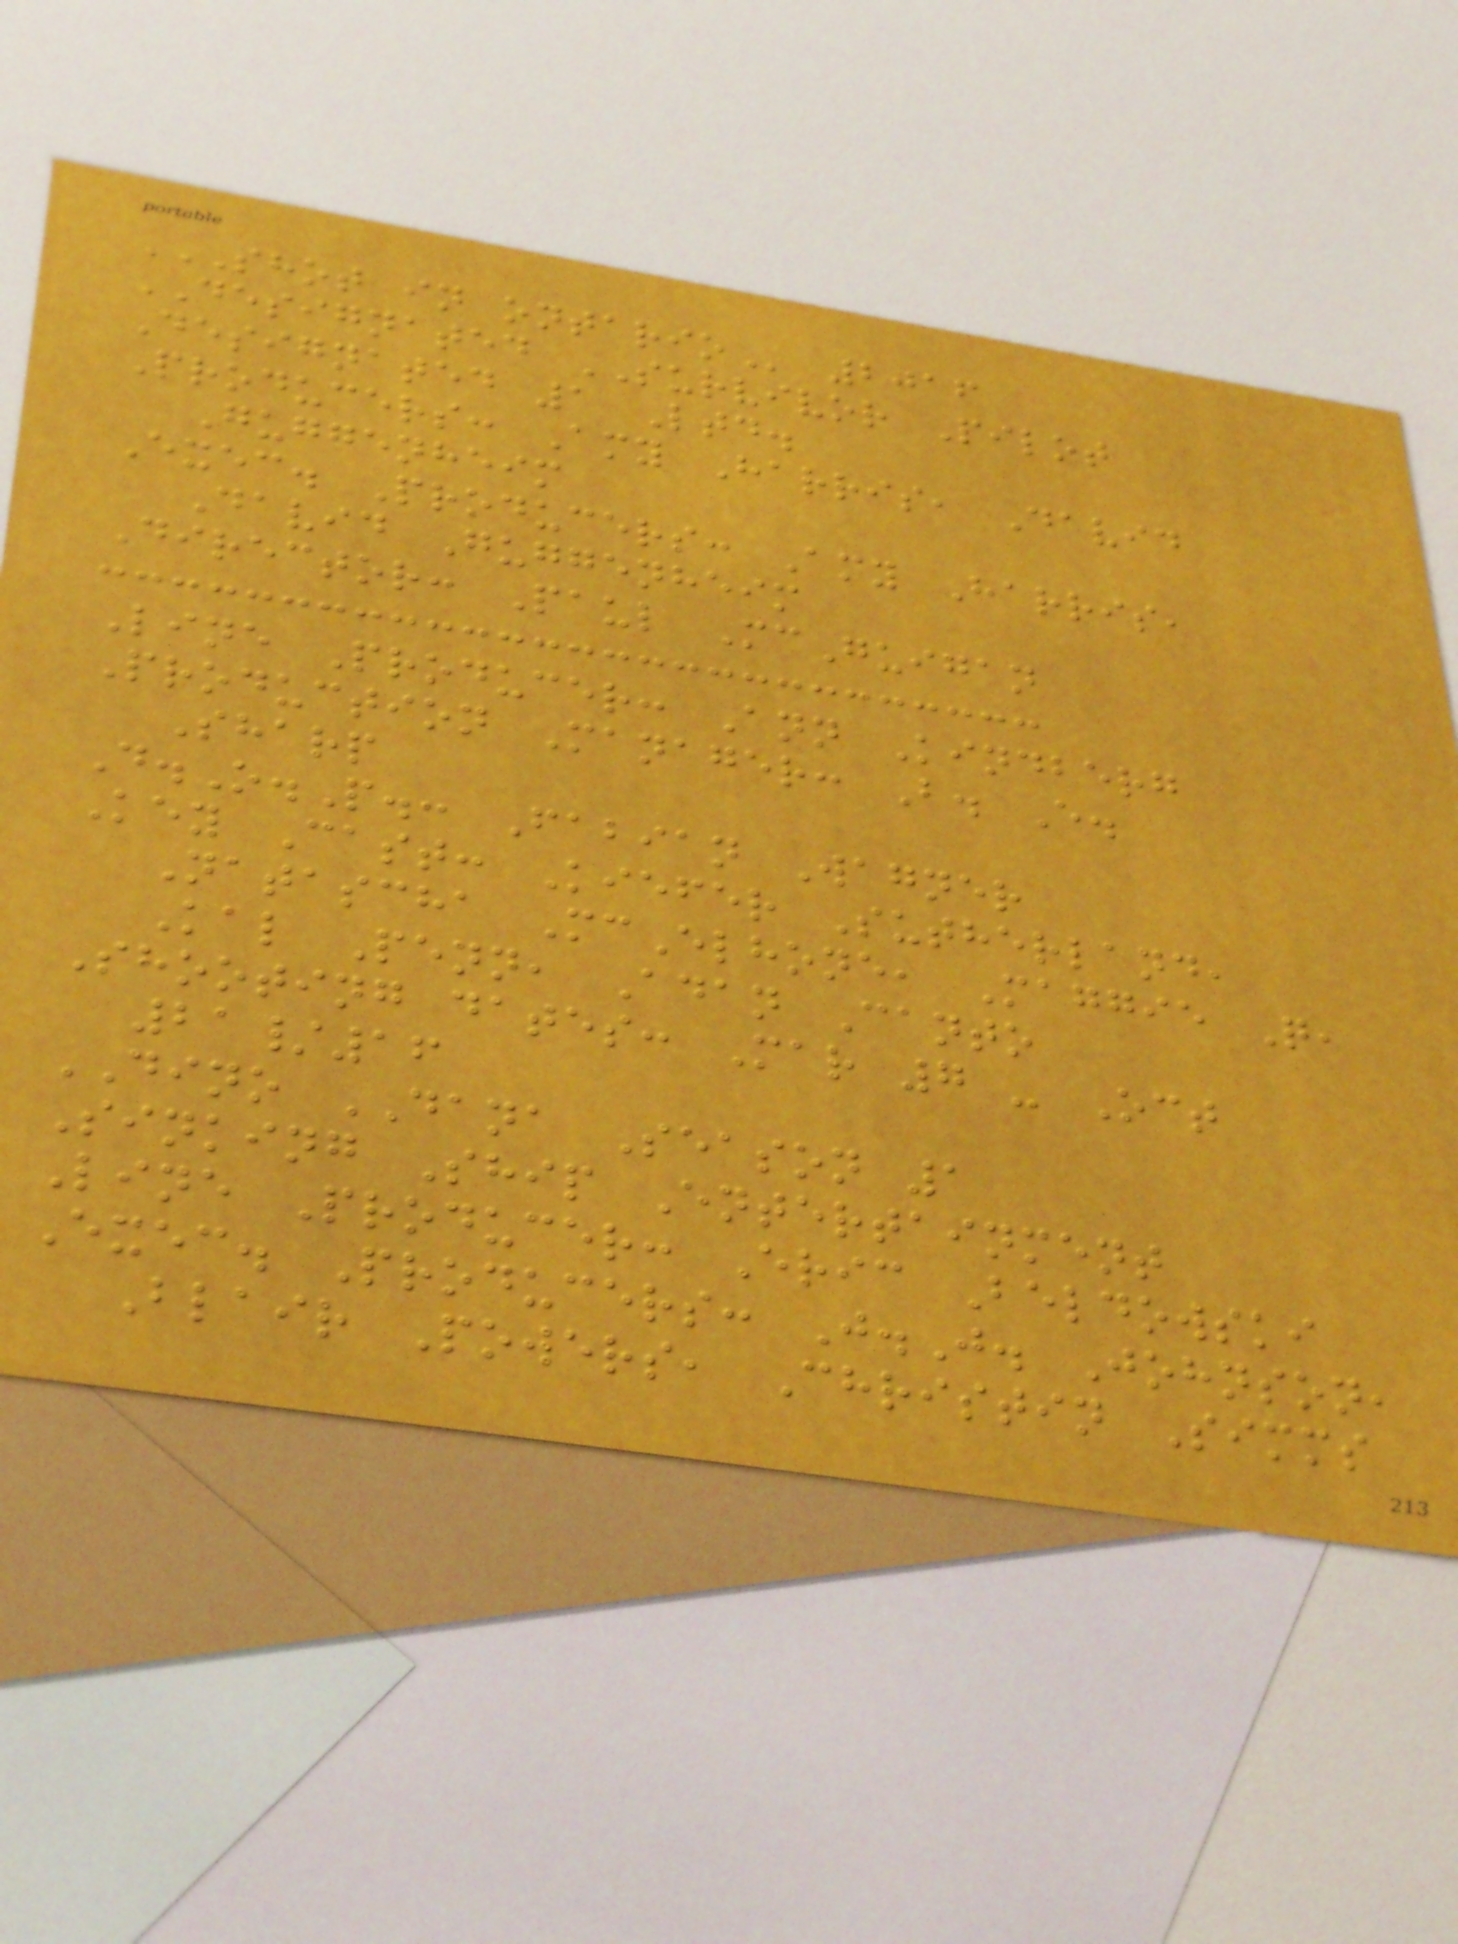SHOT IN ONTARIO 2016
DESIGNATED SURVIVOR Pilot
Designated 1 Ltd.
Producers: Amy Harris, David
Guggenheim
Exec. Producers: Amy Harris,
David Guggenheim
Director: Paul McGuigan
Line Producer: Ann Kindberg
Production Manager: B. E.
Sharp
D.O.P.: Fabian Wagner
Key Cast: Kiefer Sutherland,
Natascha McElhone, Maggie Q,
Kal Penn, Adan Canto
Shooting dates: Mar 7 - Oct
21/16
DINO DANA Season 1
Sinking Ship Entertainment
Line Producer: Eric Beldowski
Exec. Producers: J.J. Johnson,
Blair Powers, Christin Simms
